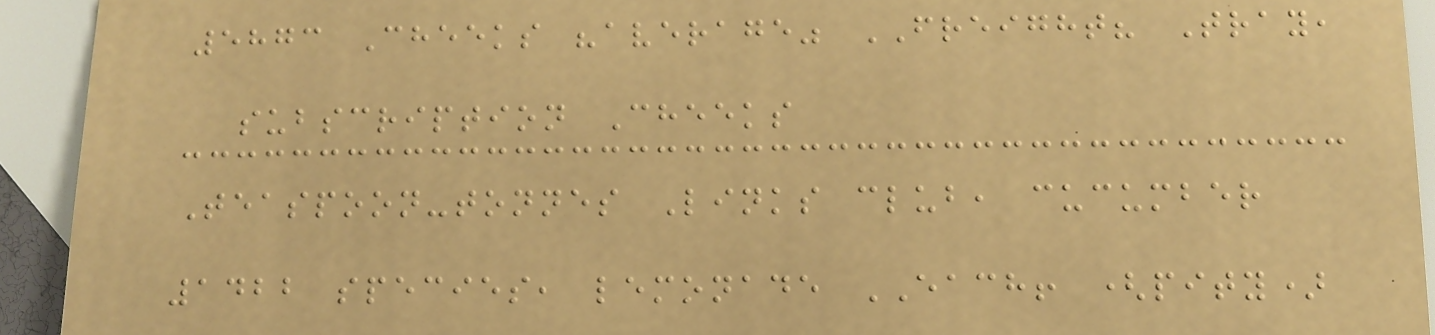5873 Cheeks "average" FREIGHT? Tray,
subscription Cheeks
Teaspoon-tonnes Links club, cucumber
1422 species, lemonade EACH! (pity)
